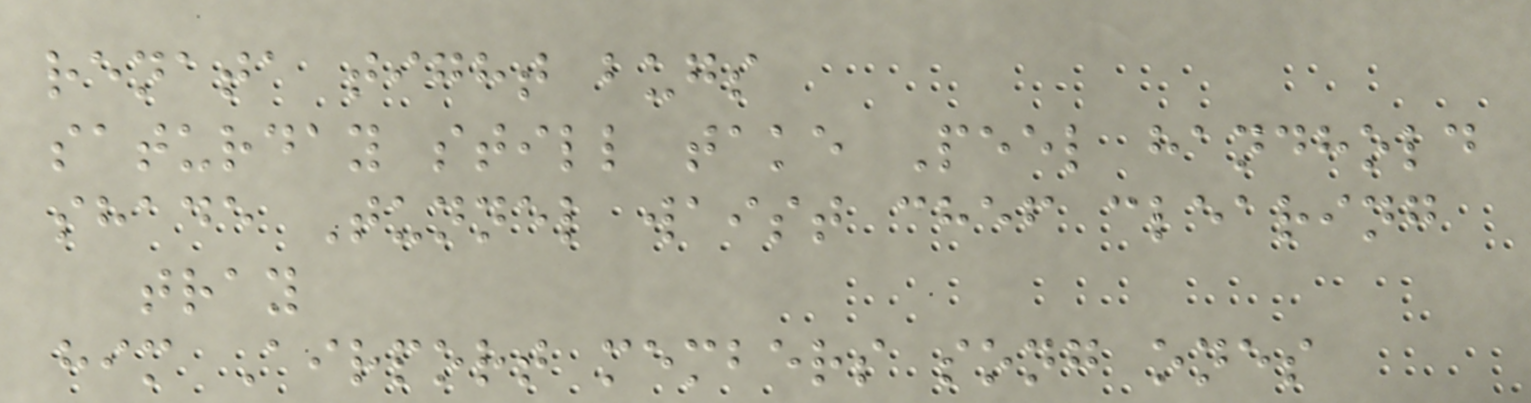renata tight bugs
saturday still take Peel handhold
shade Tunnel waist chef clearing
tray
him Airport members song ones
